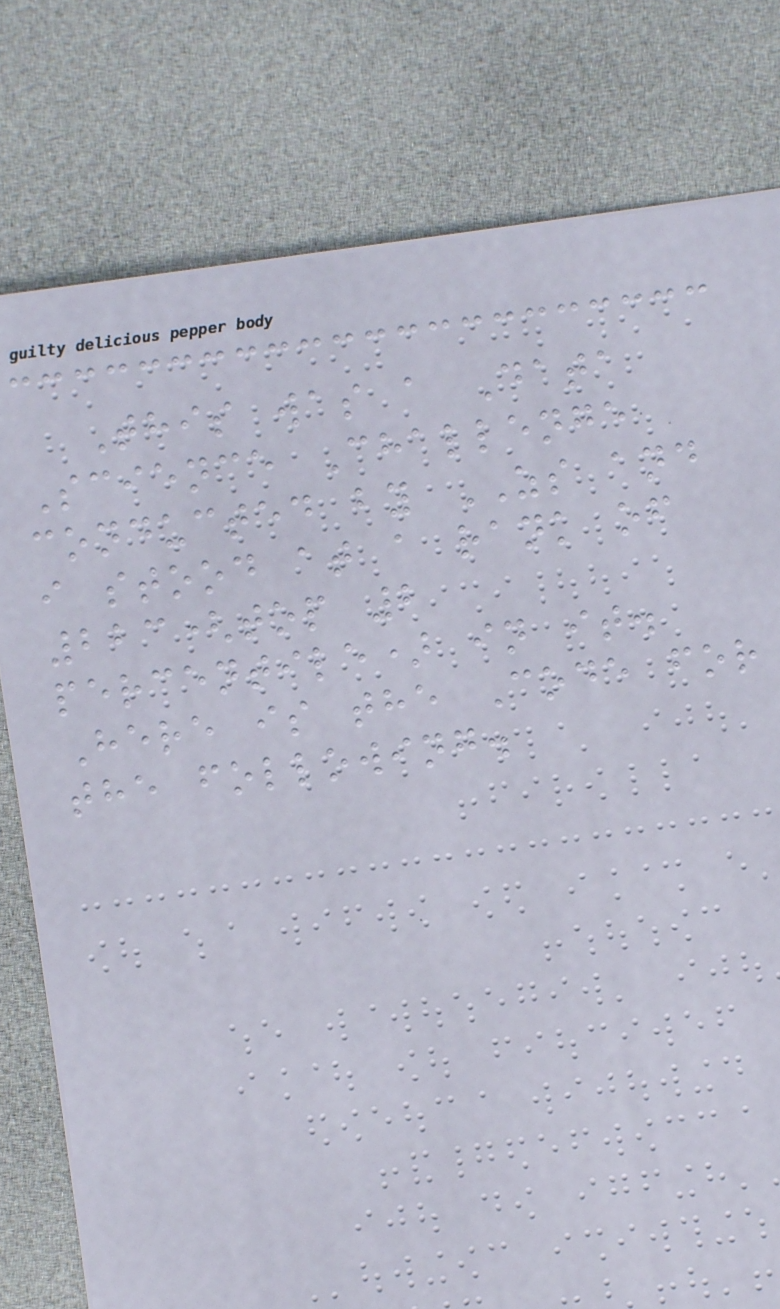This was a Data
Science Challenge
conducted by ZS and
i stood at a rank of
223(top 2
percentile) in it.
Here is the Code for
the following.
